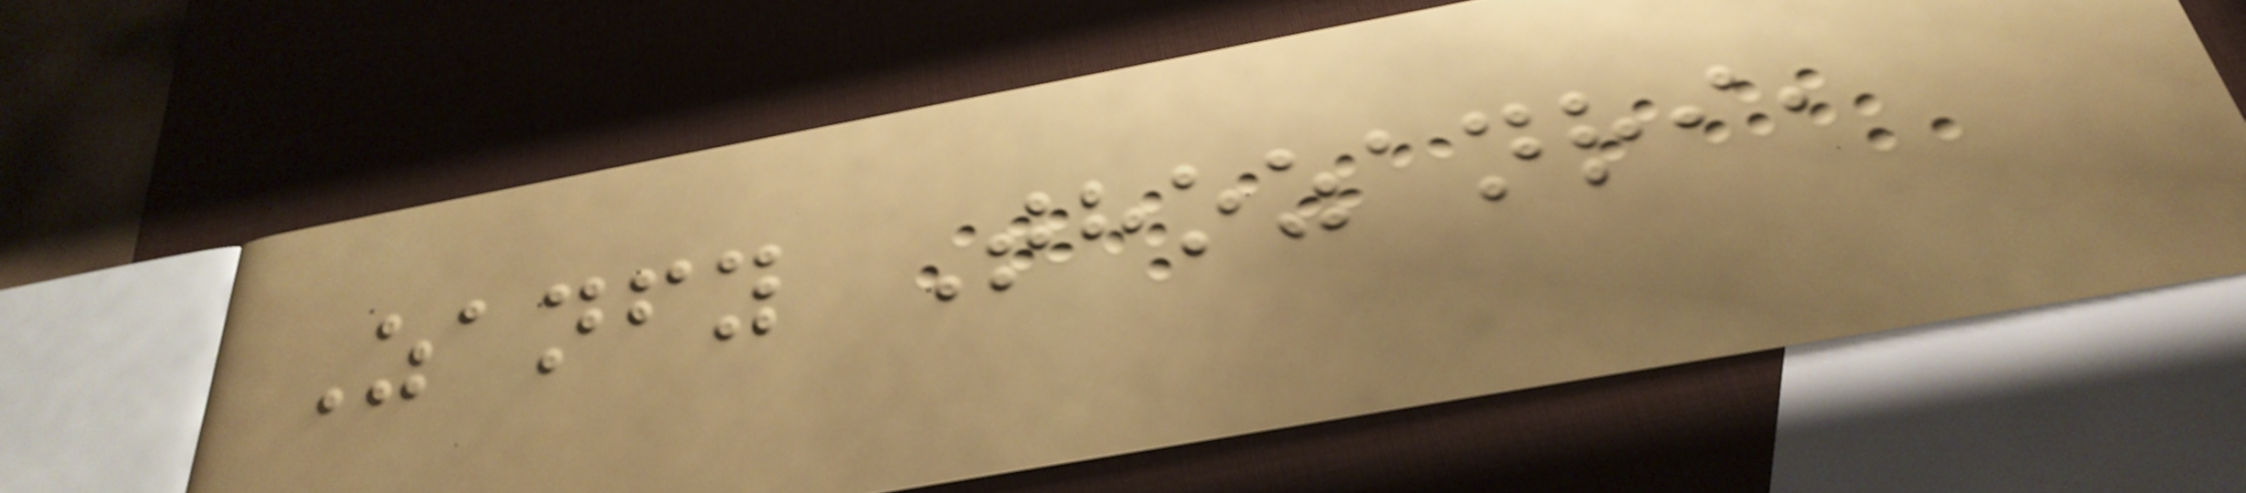Zanfy Thozanri,
